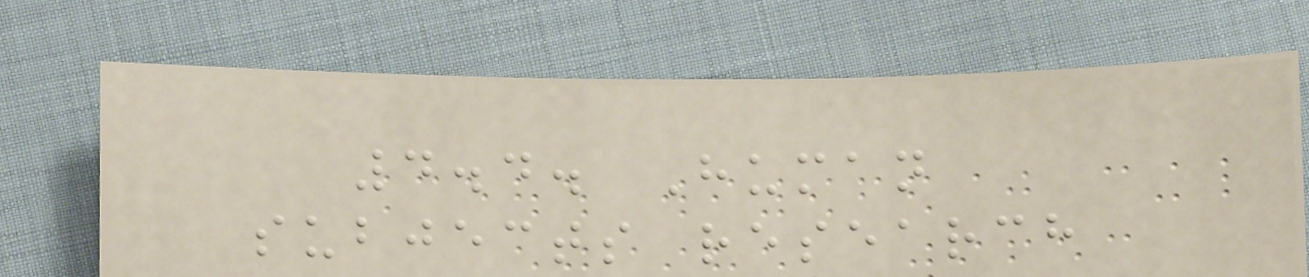4.4. Human
subjects research
